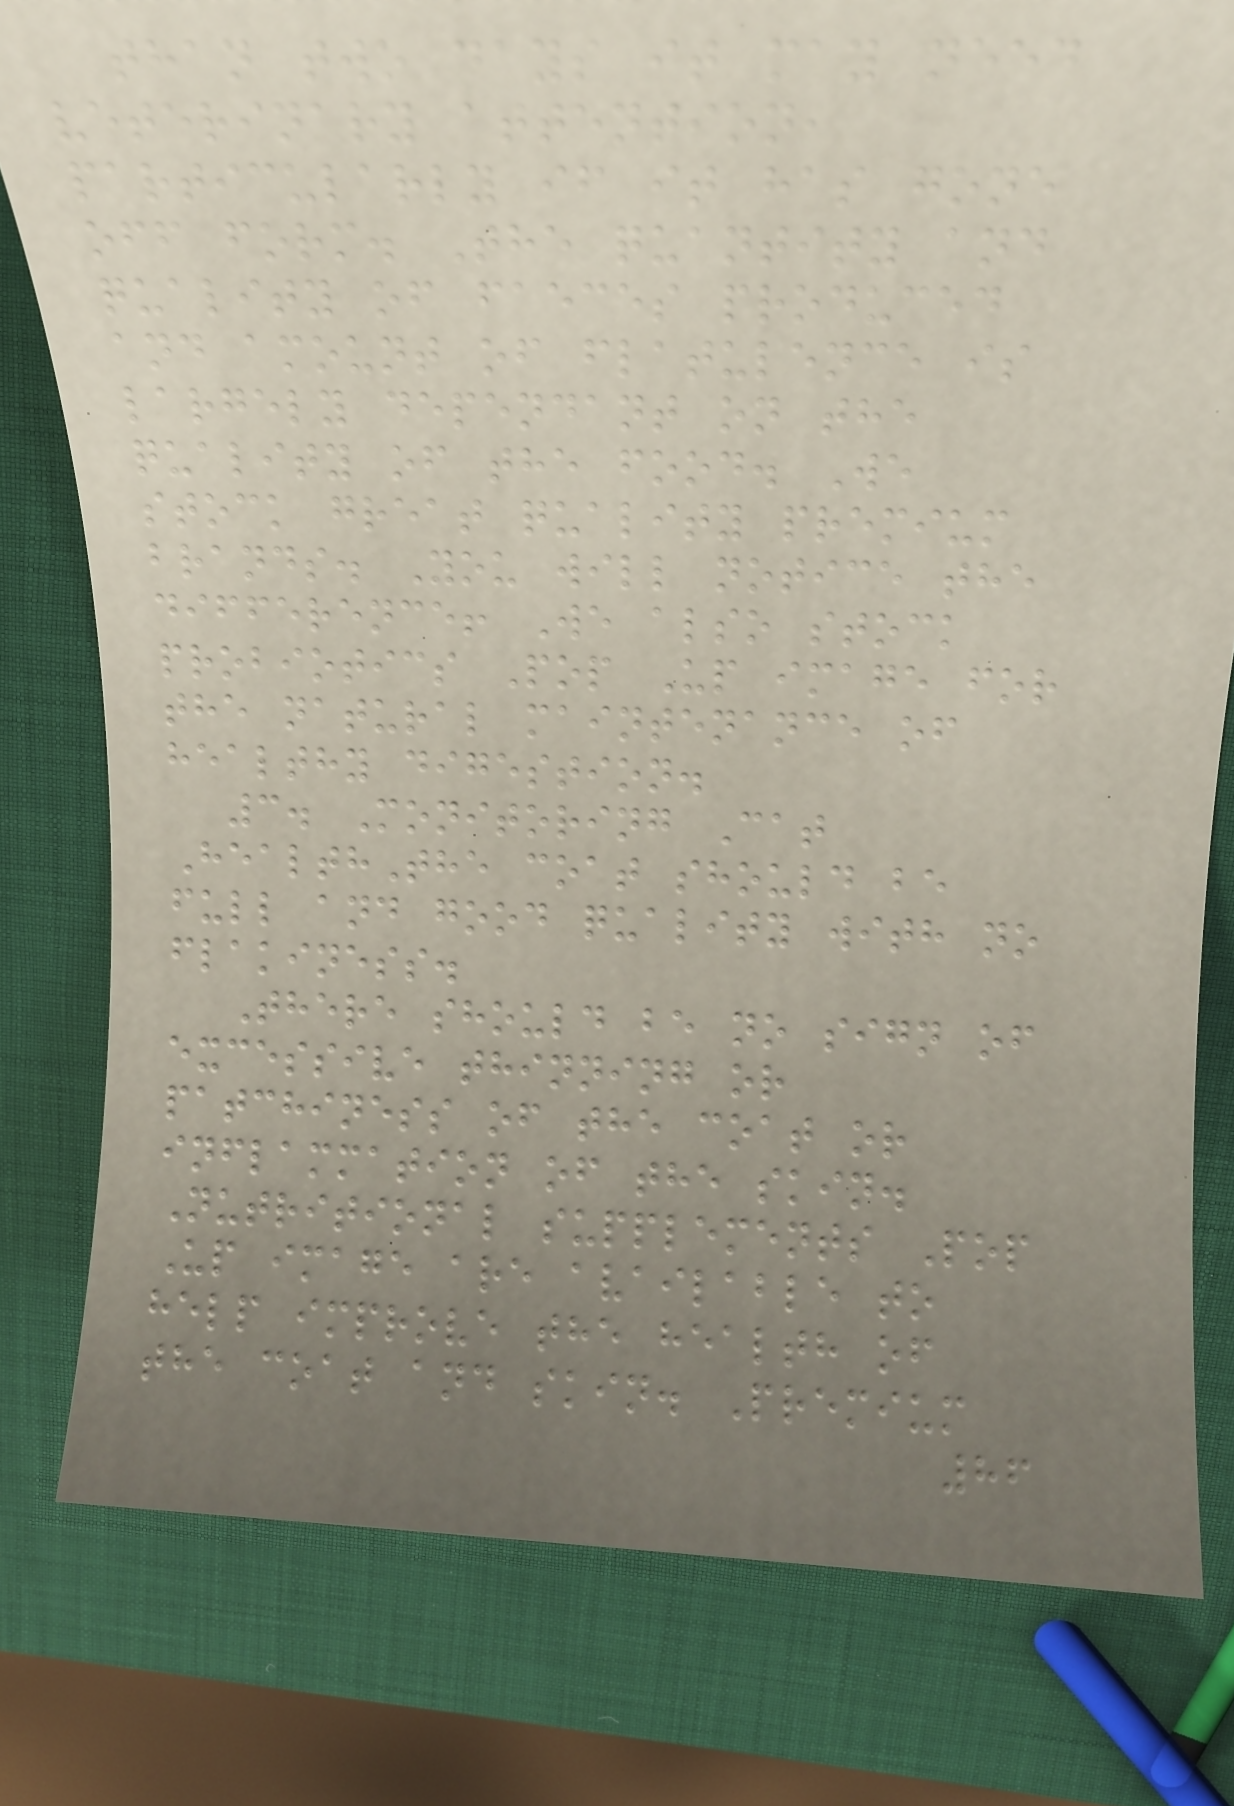than two days it may need
veterinary attention,
particularly if it has gone
off form. The quantity and
quality of faeces produced
and amount of flatulence is
largely dependant on the
quality of the food. We
stock great quality premium
brands. You will notice the
difference! We also stock
probiotics Pop Up image for
the natural maintenance of
healthy digestion.
3. Monitoring Cat
HealthThe coat should be
full and good quality with no
flakiness.
There should be no sign of
excessive thinning or
patchiness of the coat or
inflammation of the skin.
Nutritional supplements Pop
Up image are available to
help improve the health of
the coat and skin. Premium
86
